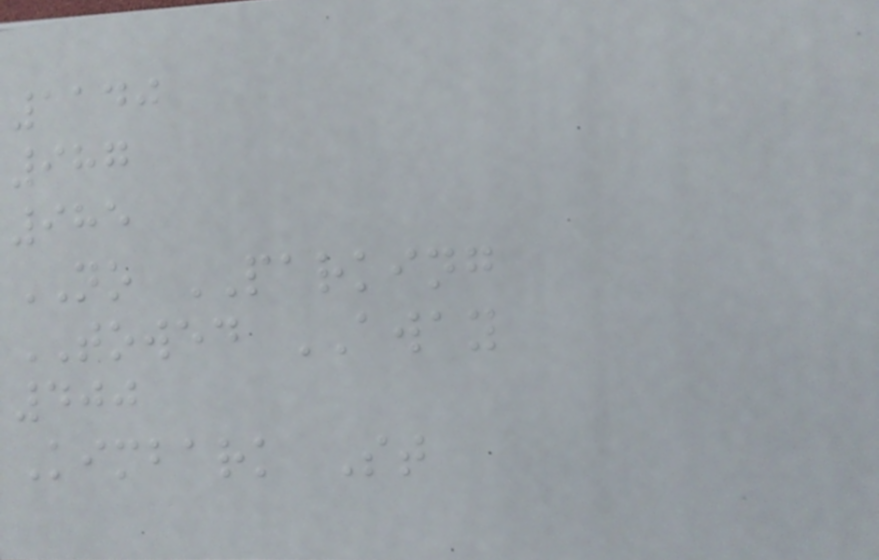1140
987
985
NO PARKING
TOWED AWAY
400
Kimbark St
